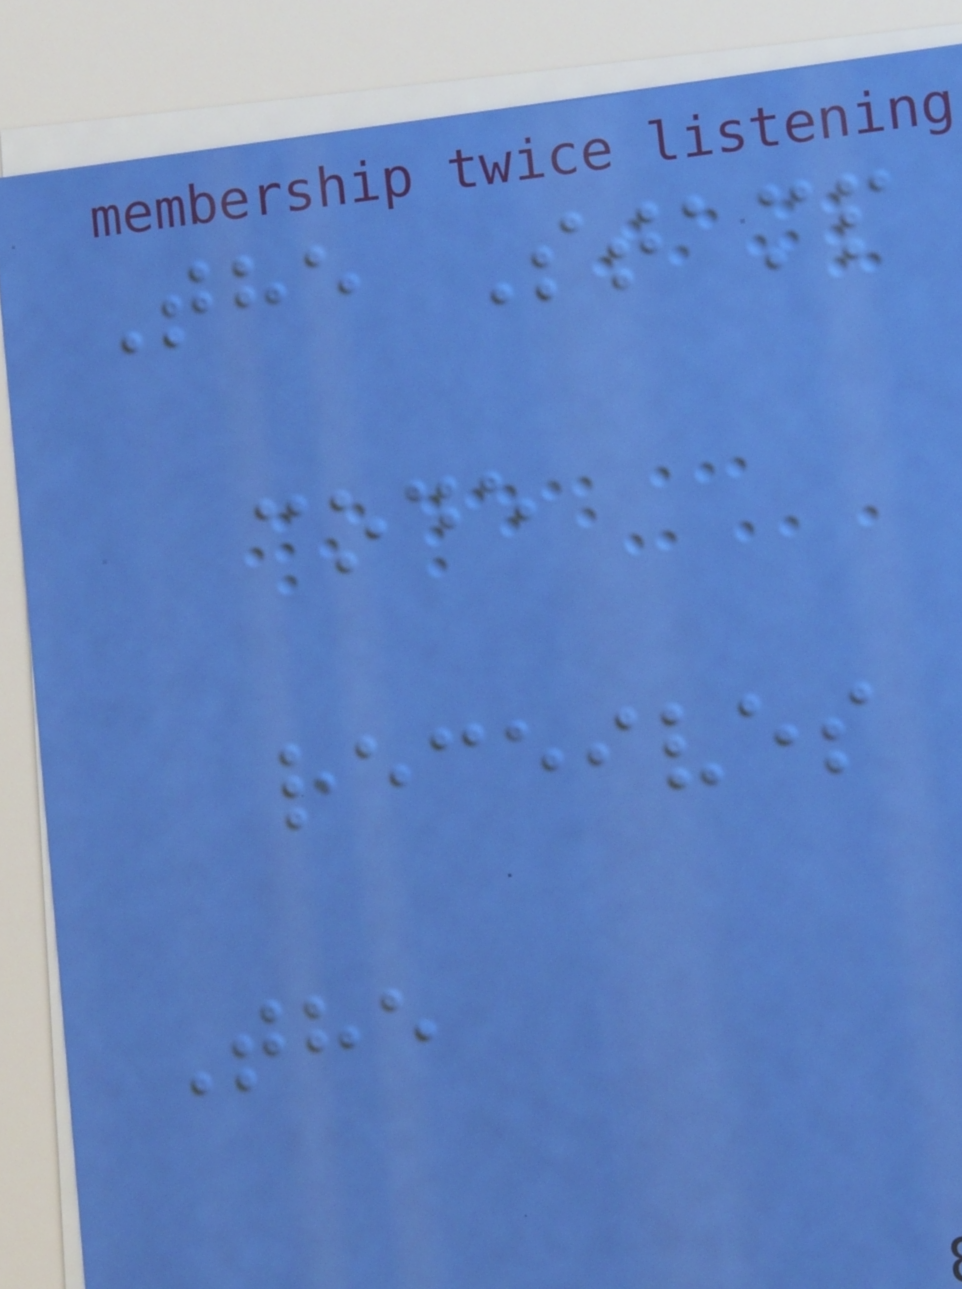The Stamp
code
receives
The
